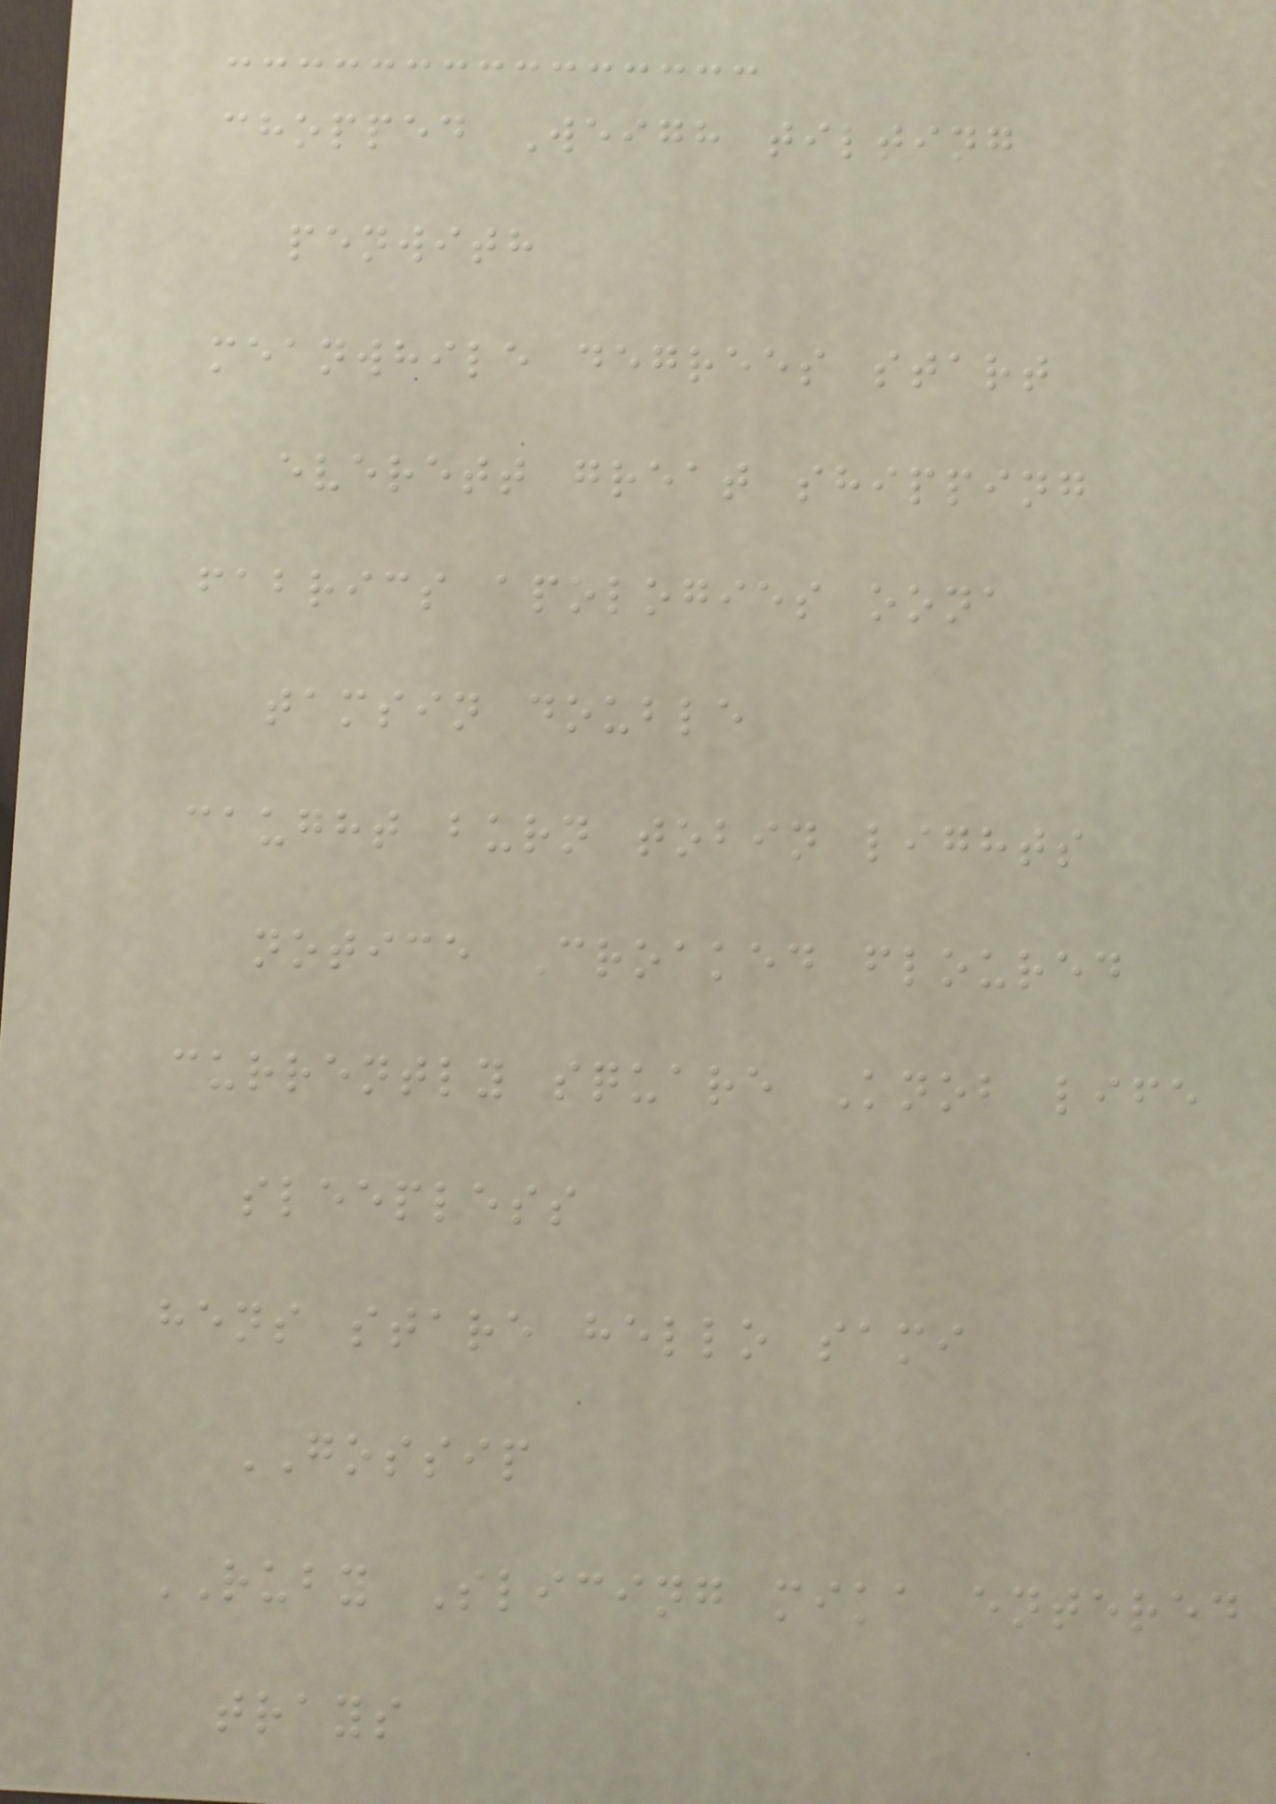chopped Weigh tilting
penwith
meanwhile degrees start
everett great shipping
fabrics apologies oona
tamsin double
caught burn tobin lights
notice Croaked floured
currently square Knob life
sleepless
hens stare hello sami
GOSSIP
RUBY Slicing mika entered
trays
